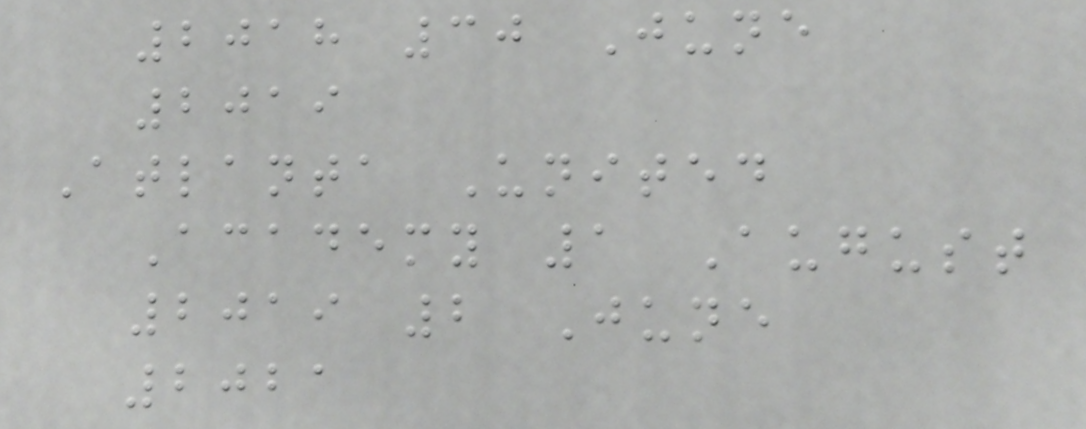2018 30 June
2019
Atlanta United
Academy 1 August
2019 2 June
2021
